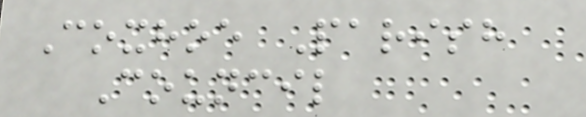Coxhoe Parish
Council
